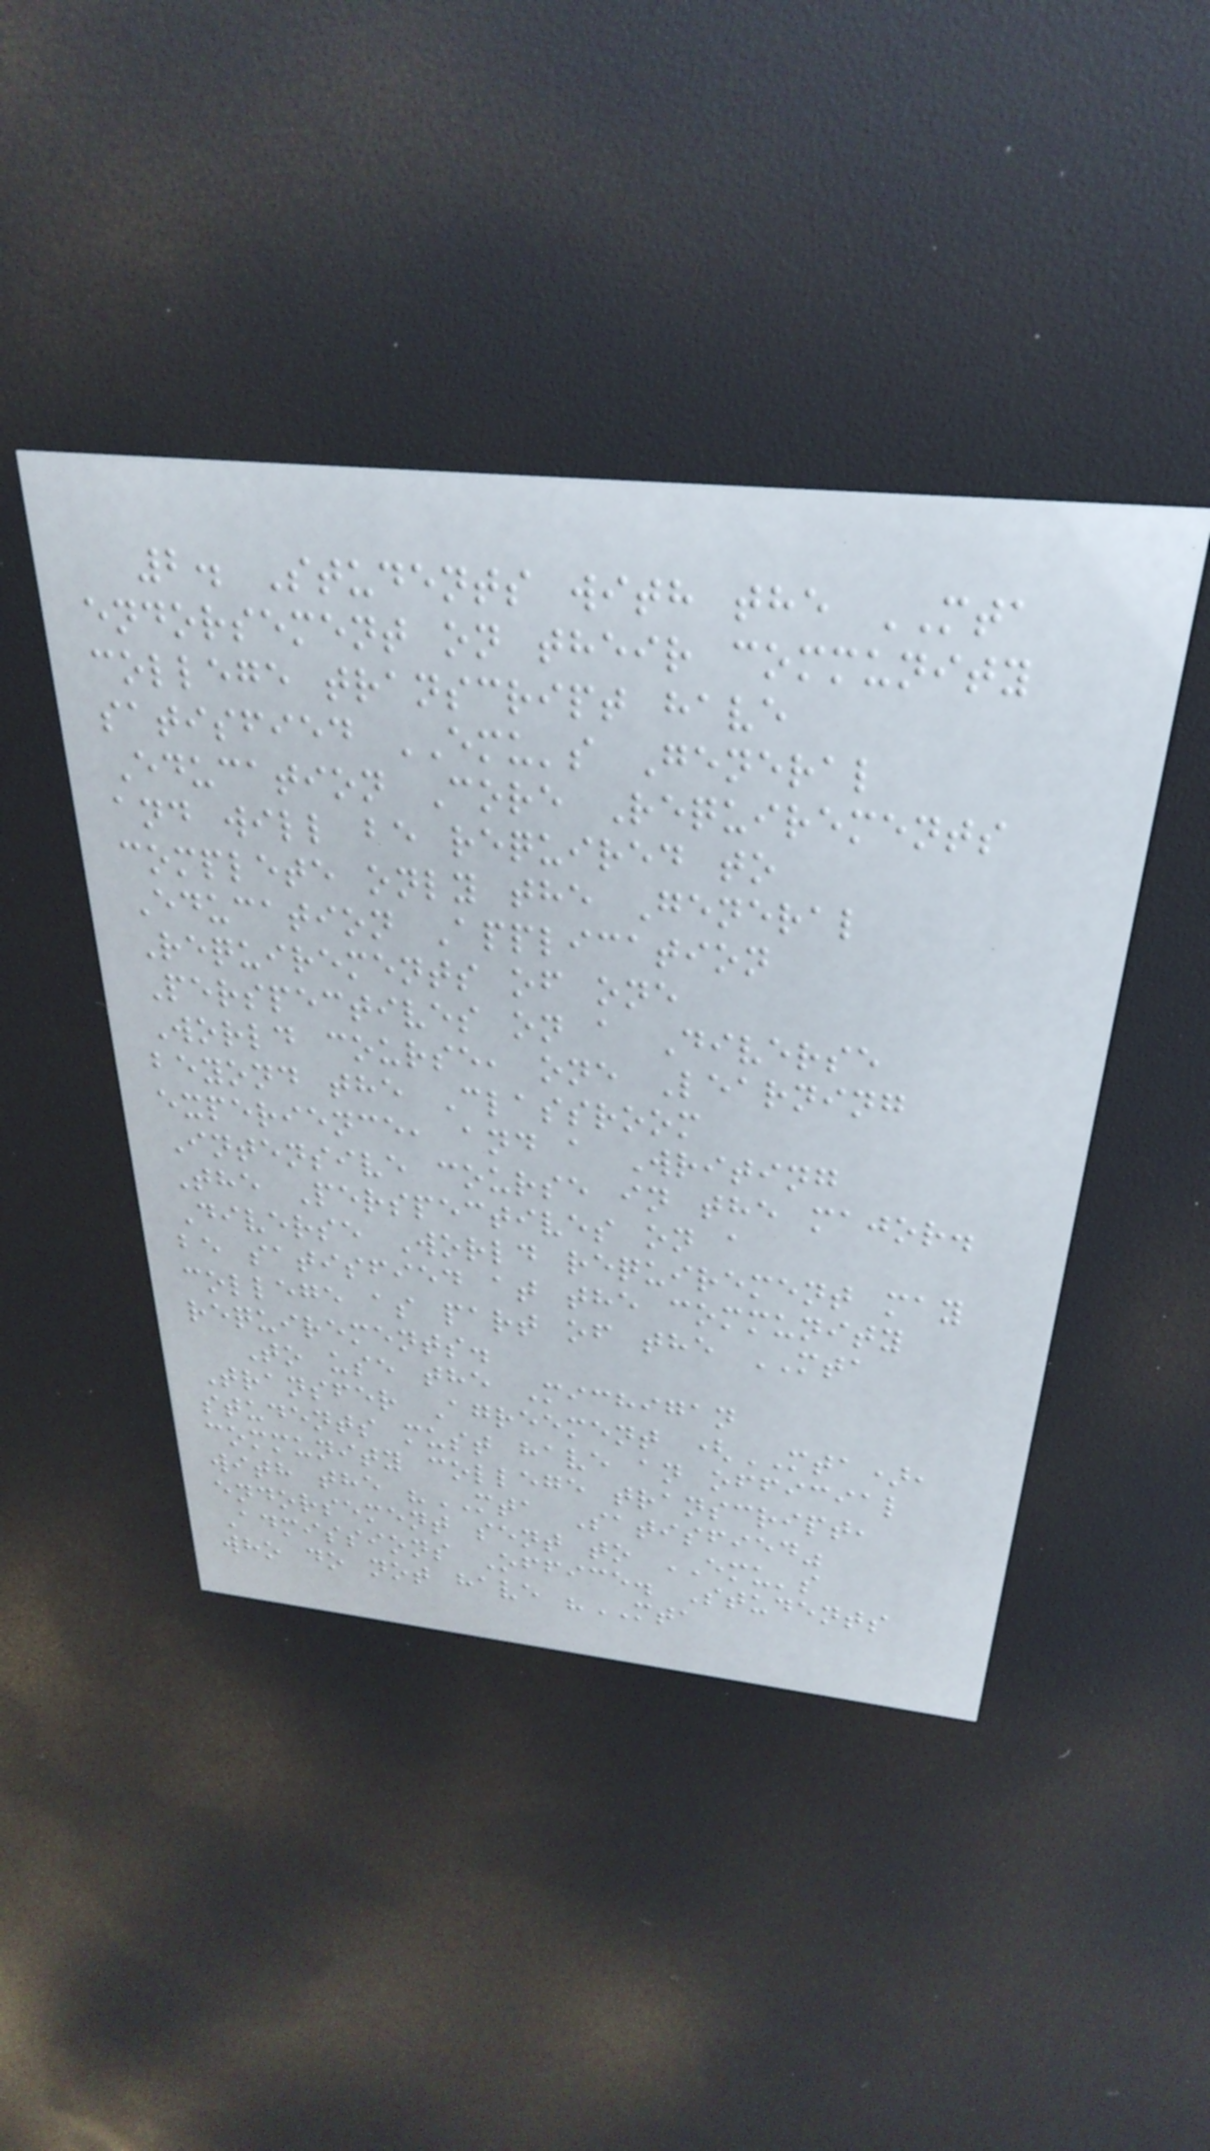2. Students with the MTA
endorsement on their community
college transcript have
satisfied EMU's General
Education Core Requirements
and will be required to
complete only the General
Education Application
Requirements of one
Perspectives on a Diverse
World course, one Learning
beyond the Classroom
experience, and a Writing
Intensive course in the major.
The Perspectives on a
Diverse World requirement may
be satisfied at the community
college as part of the MTA
requirements.
To use the Michigan
Transfer Agreement (MTA),
students must have an official
community college transcript,
with the "MTA Satisfied"
endorsement sent to EMU's
Admissions Office. Students
who do not have "MTA
